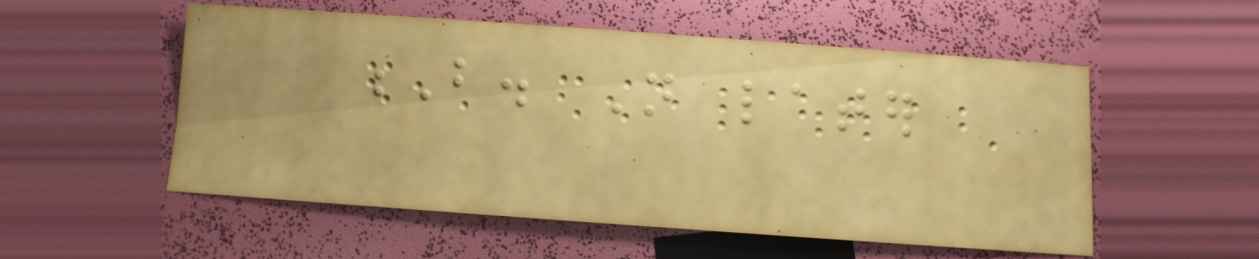B. Not later
